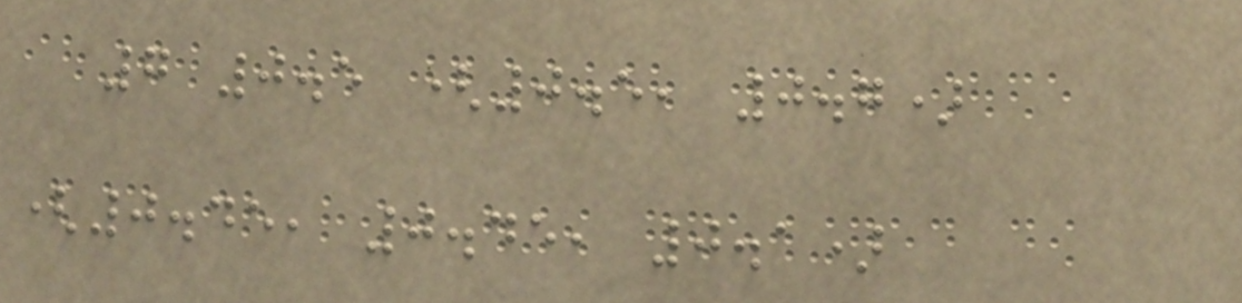7 0.5 (0.5, 0.7)
(0.45, 0.45, 0.1)
